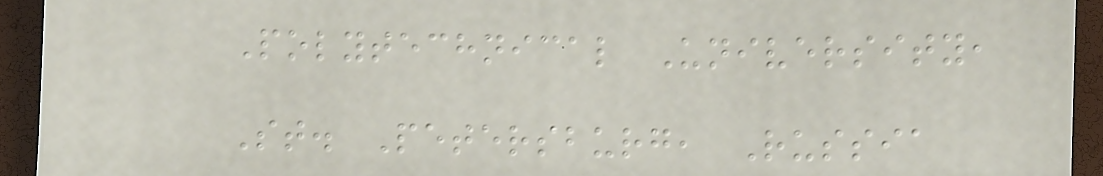Polytechnical University,
St. Petersburg, Russia
